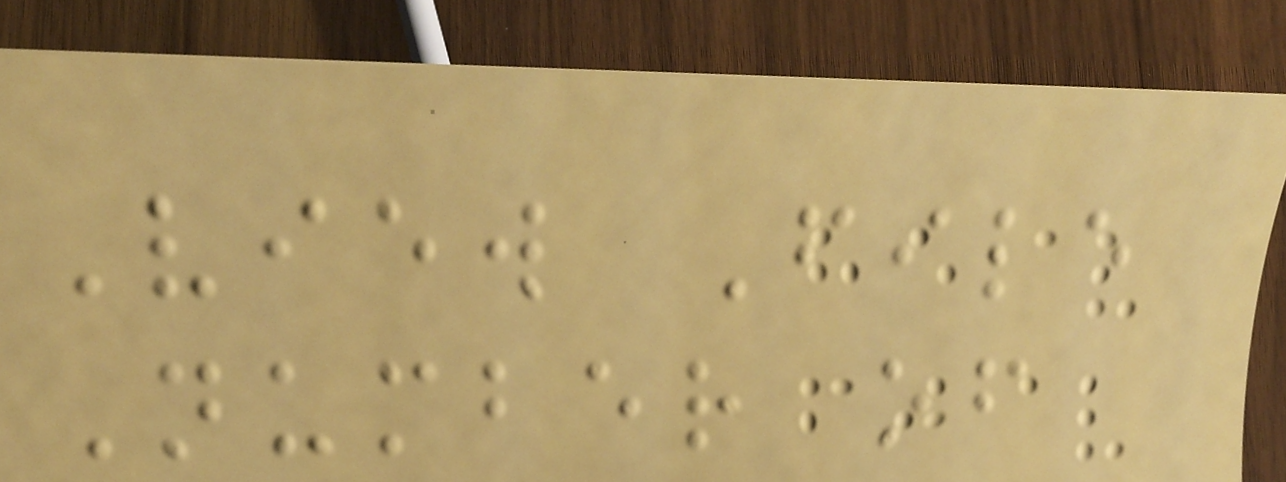View File
Number of
